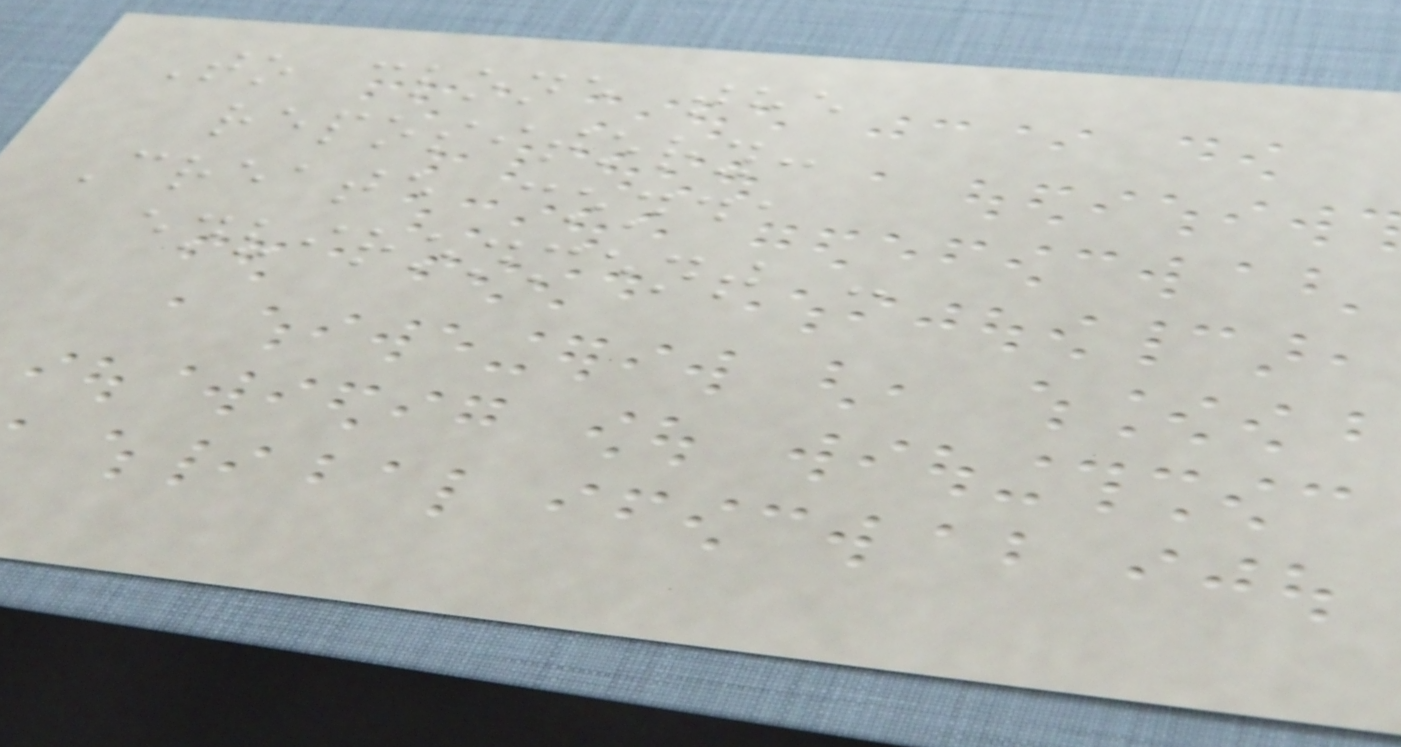To clone the
repository:
Create conda
environment :
